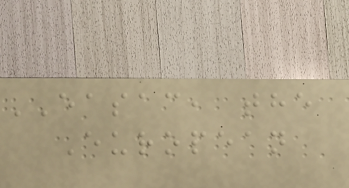EASAC, the
European
